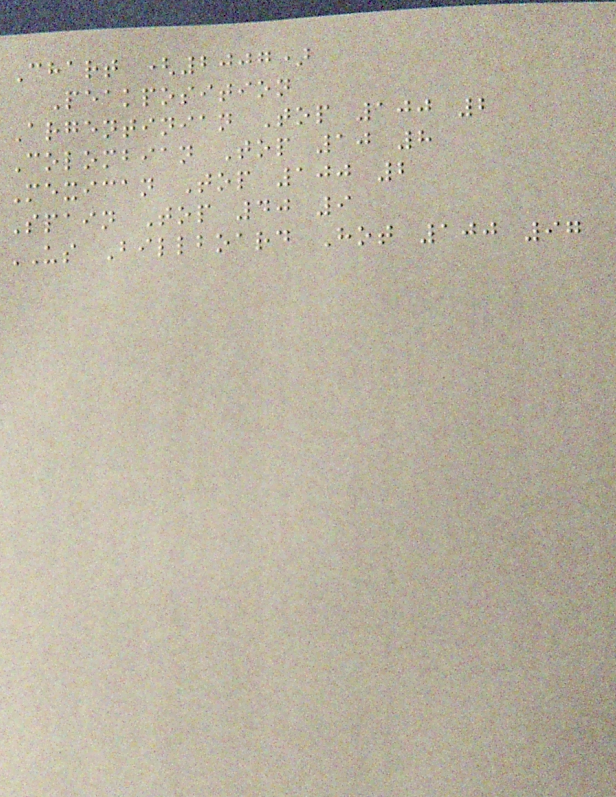Chart (2007)
Peakposition
Argentinian Top 100 2
Colombian Top 10 8
Mexican Top 100 2
Spain Top 40 9
US Billboard Hot 100 97
